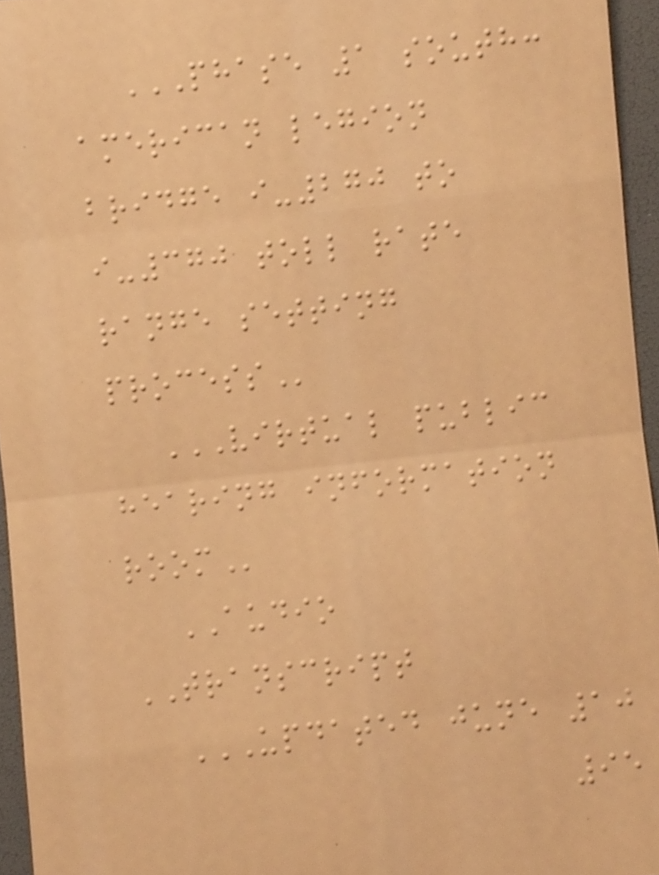PHASE 1 SOUTH:
AMERICAN LEGION
BRIDGE I-270 TO
I-370 TOLL RATE
RANGE SETTING
PROCESS
VIRTUAL PUBLIC
HEARING INFORMATION
ROOM
AUDIO
TRANSCRIPT
UPDATED JUNE 10
95
